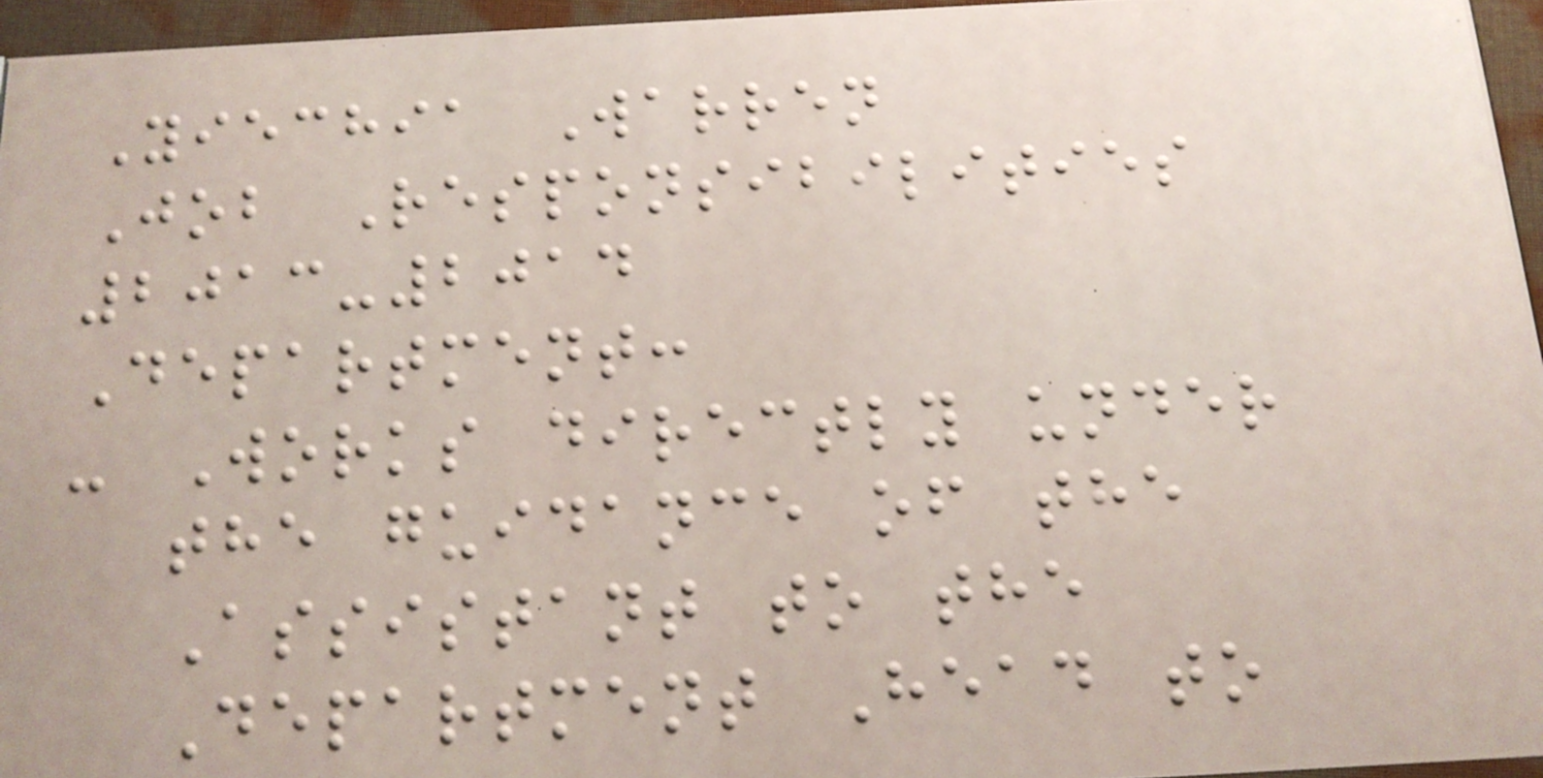Yiechia Warren
Job Responsibilities
2013-2014
Department:
- Works directly under
the guidance of the
Assistant to the
Department Head to
